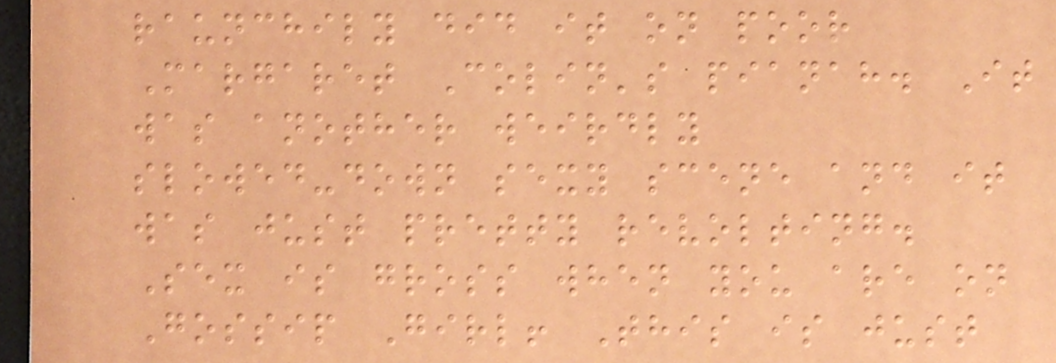raunchily did it on poor
Margaret Colin's pianah. It
was another weirdly
slowed-down sexy scene and it
was just pretty revolting.
Sex is gross when you are on
Gossip Girl! This is just
